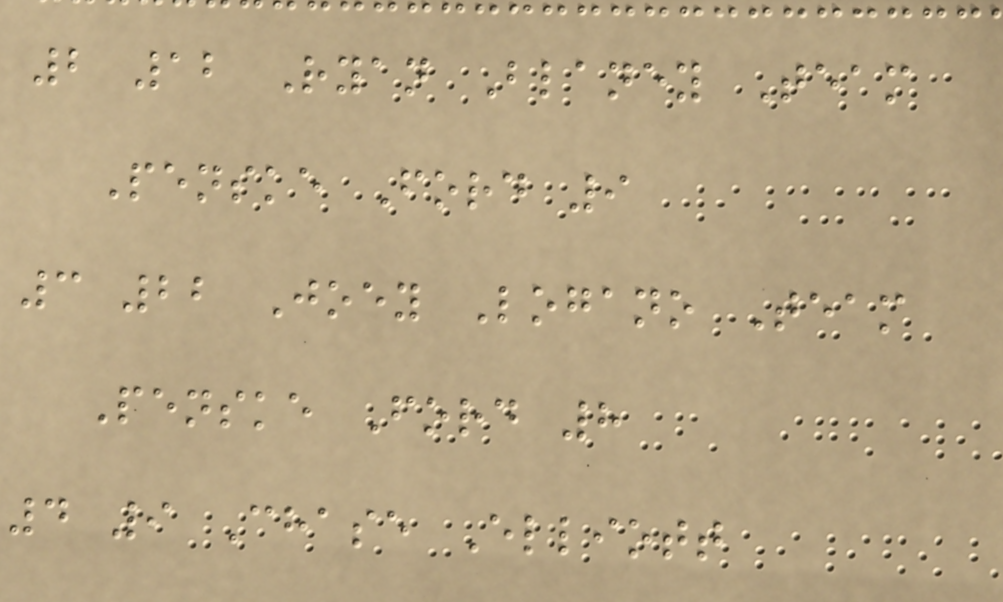2 12 Ryan Blaney Team
Penske Ford 9
3 22 Joey Logano Team
Penske Ford 8
4 9 Chase Elliott
